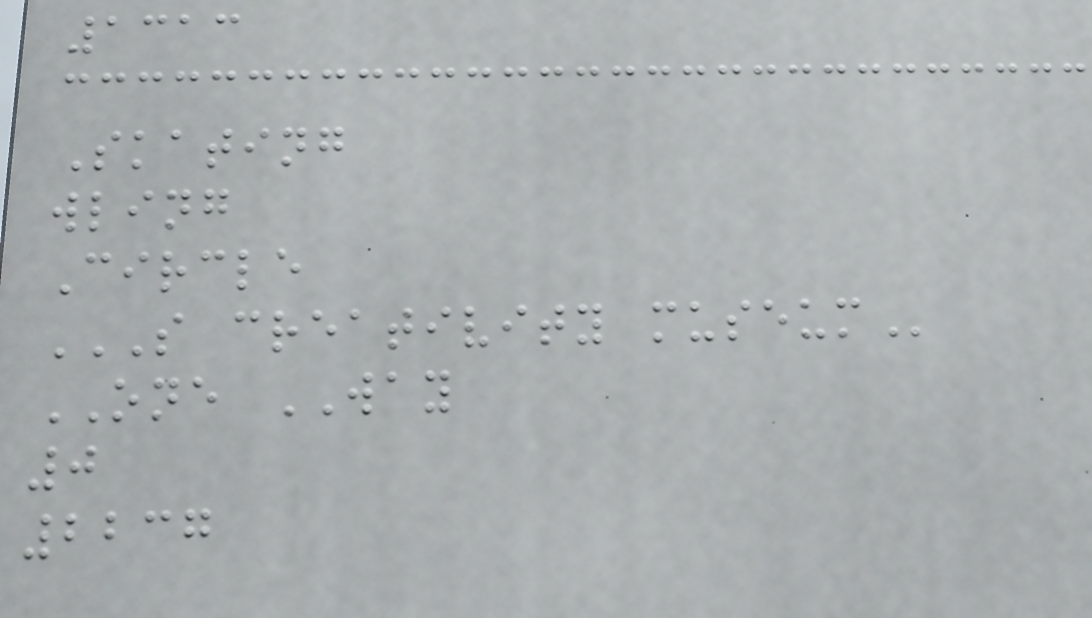1313
Skating
wling
Circle
S CREATIVITY MUSEUM
ONE WAY
0
2237
